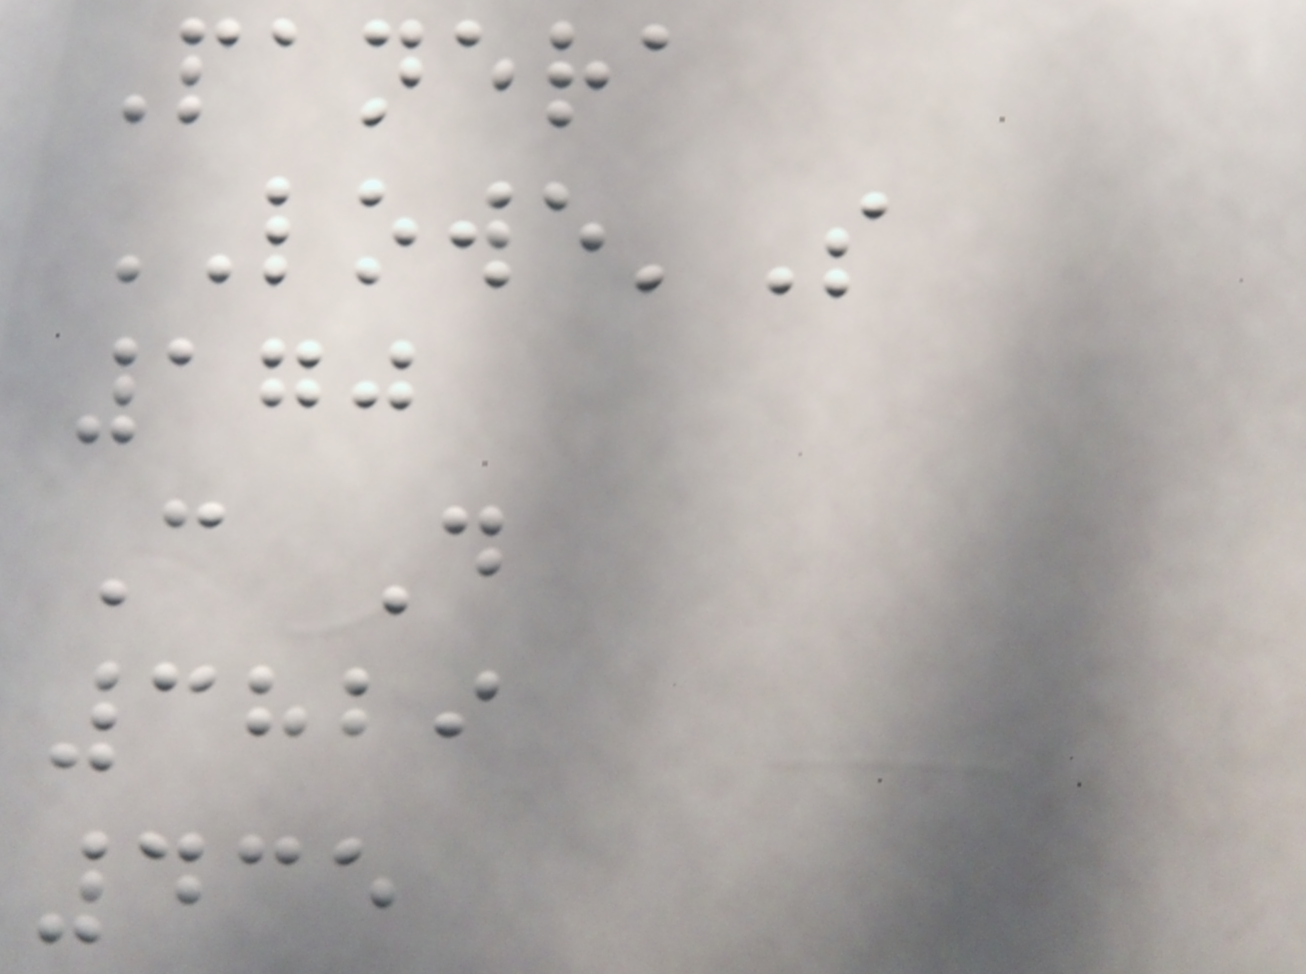Panera
LOWE'S
170
C D
3829
435
